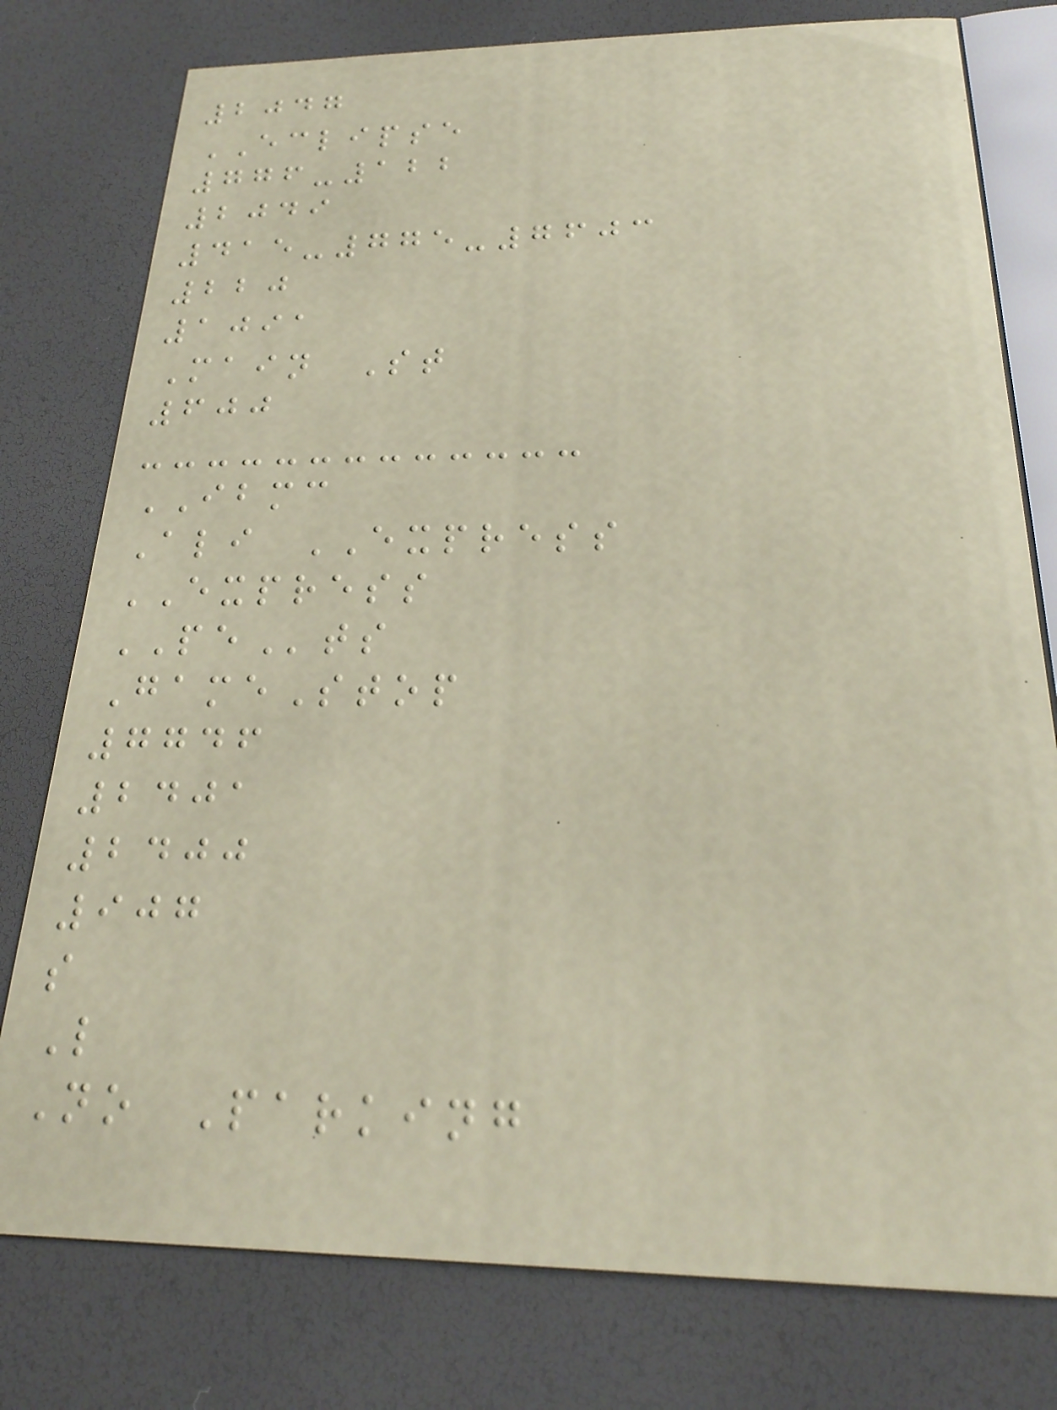2047
ECLIPSE
776-122
2049
415-775-7603
220
1091
Main St
600
IBMC
Ali EXPRESS
EXPRESS
PEts
GameStop
7746
2401
2400
907
s
L
No Parking
